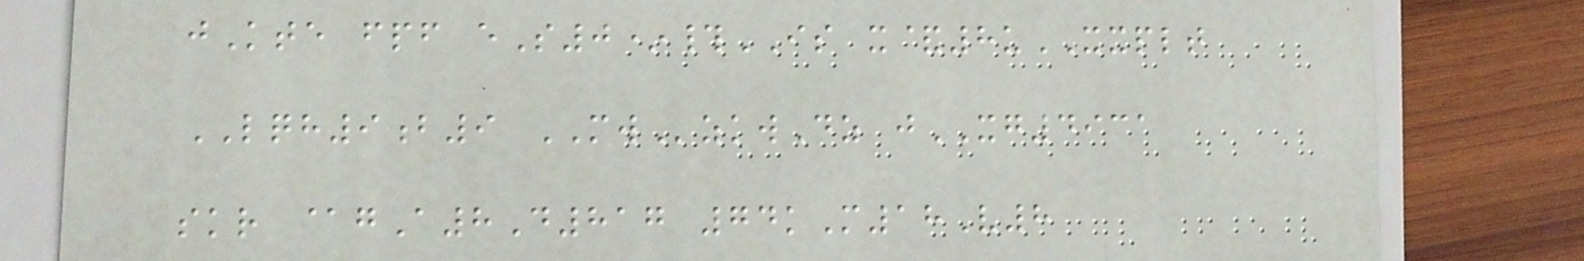jKte fpf eS0*#IS x&8uXXPLT
LQH9b9 MWzkwDz jXG4931
skr @gA8D817 74kM18V8
